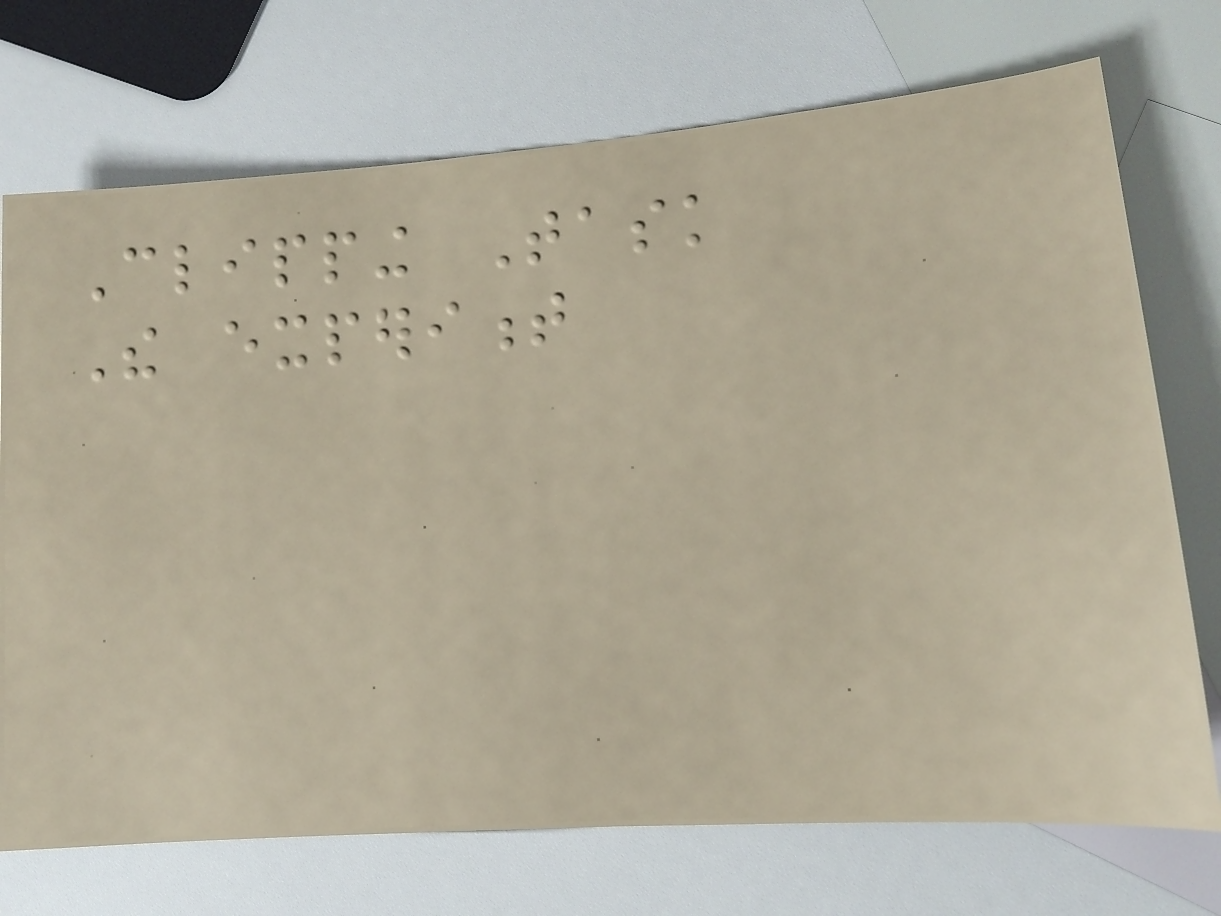Clipping Task
The experiment
